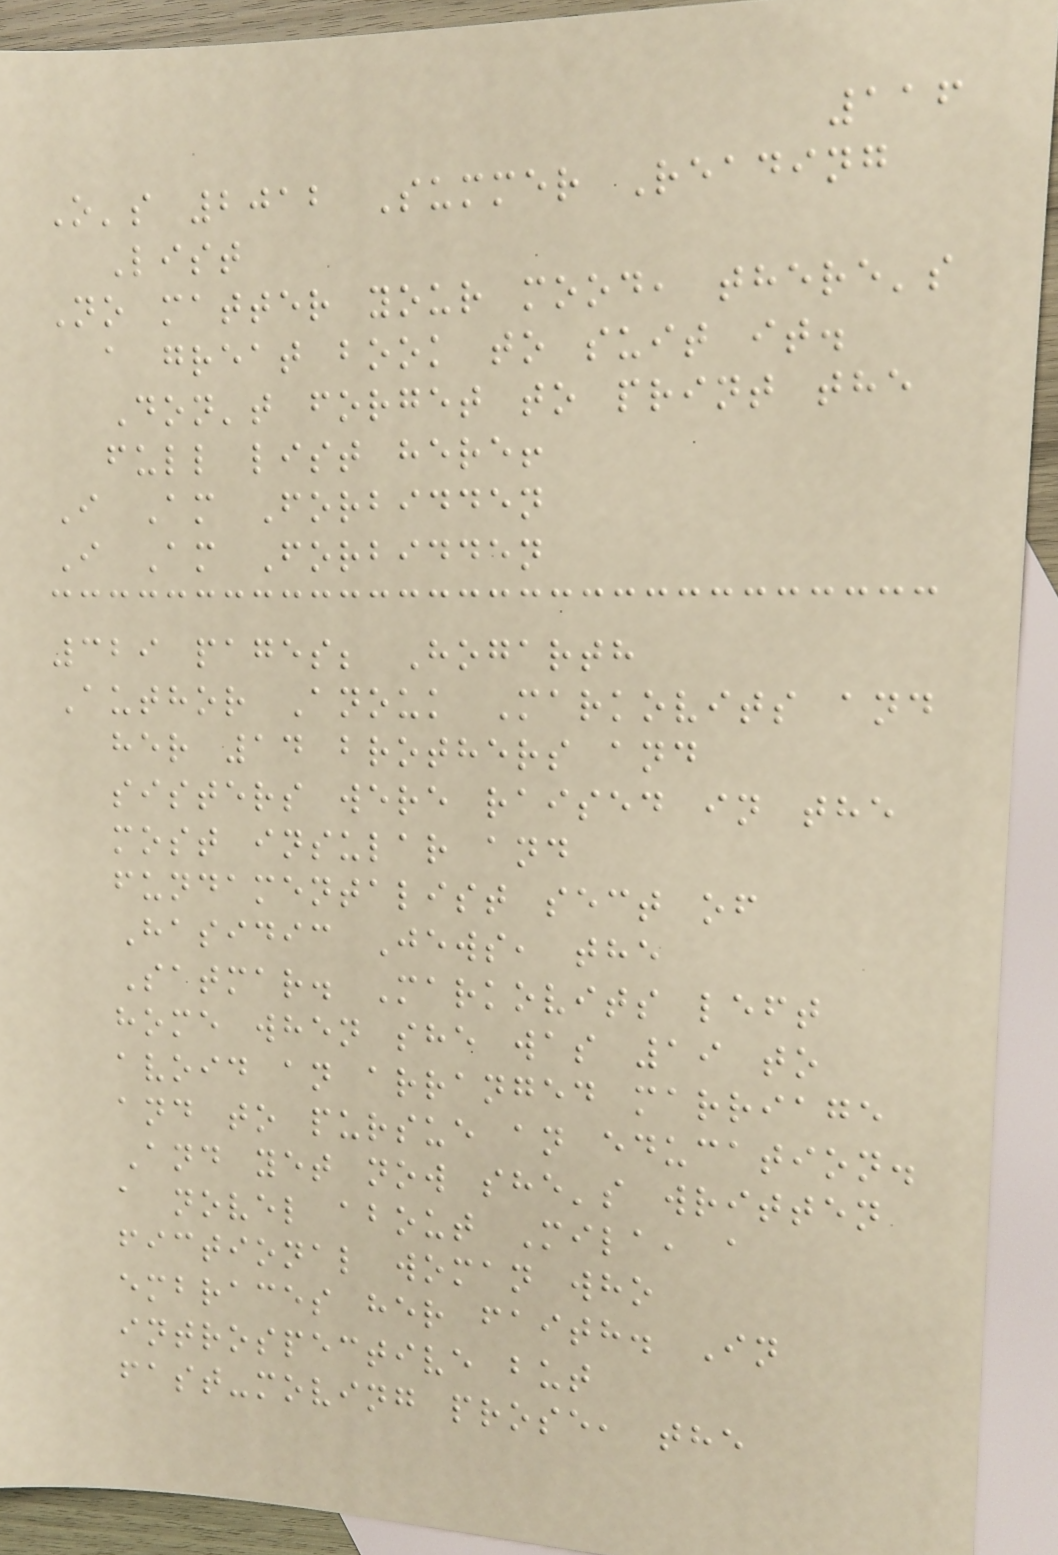116
O's 2012 Summer Reading
List
No matter your mood, there's
a great book to suit it.
Don't forget to print the
full list here!
I Am Forbidden
I Am Forbidden
329 pages; Hogarth
Author Anouk Markovits and
her 14 brothers and
sisters were raised in the
most insular and
fundamentalist sect of
Hasidic Jews, the
Satmar. Markovits left
home when she was 19 to
avoid an arranged marriage
and to pursue an education.
And yet now she's written
a novel about Mila, a
fictional woman who
embraces her faith. In
introspective but
fast-moving prose, the
